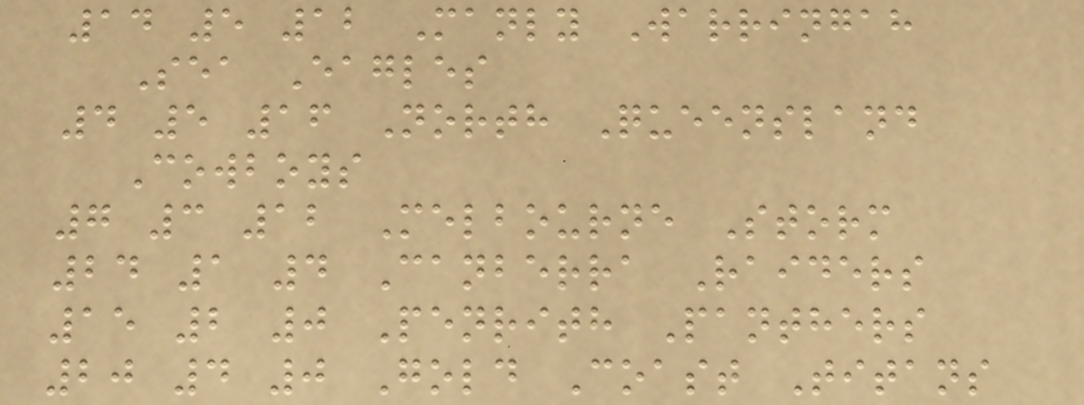14 5 12 Manly Warringah
Sea Eagles
4 5 16 North Queensland
Cowboys
7 3 12 Melbourne Storm
24 1 4 Canberra Raiders
15 2 0 Penrith Panthers
20 4 0 Gold Coast Titans
